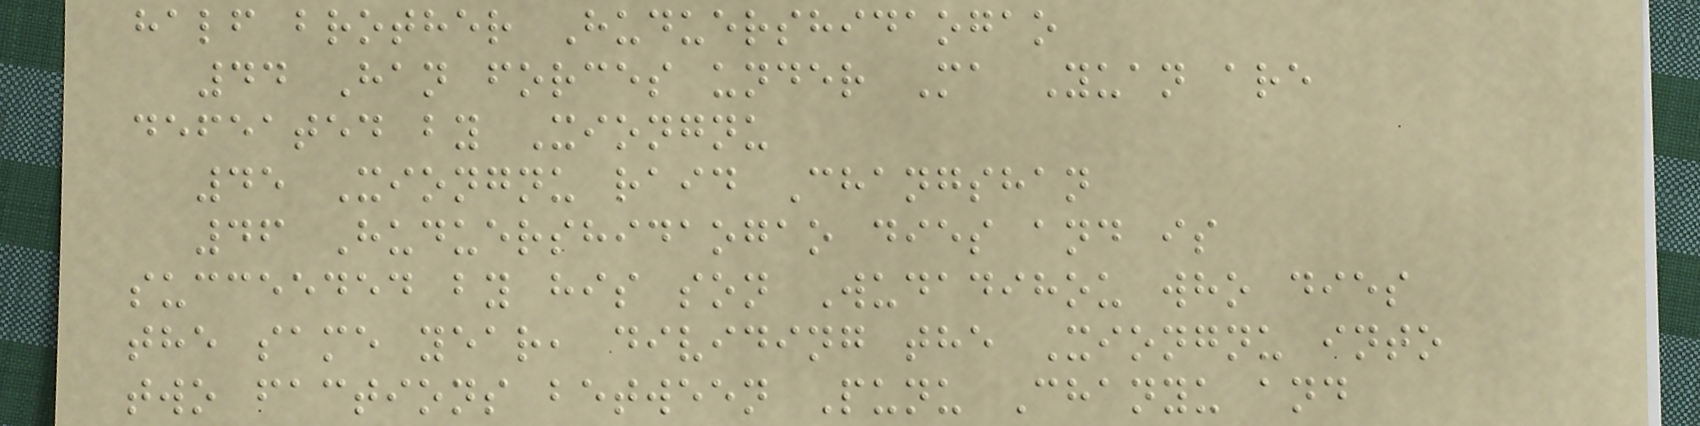half brother Huduershidaogao
44 Han forces under Ma Yuan are
defeated by Xiongnu
45 Xiongnu raid Changshan
46 Huduershidaogao dies and is
succeeded by his son Wudadihou who dies
the same year, dividing the Xiongnu into
two factions between Punu Chanyu and
